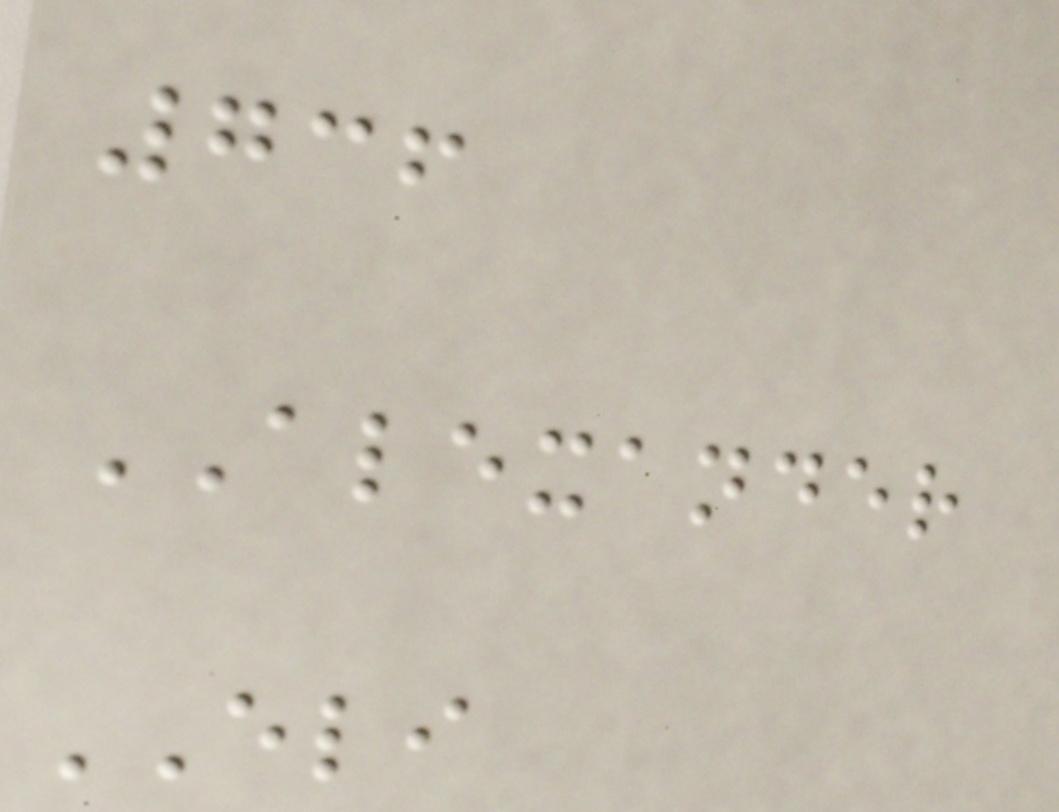736
ALEXANDER
ELI
